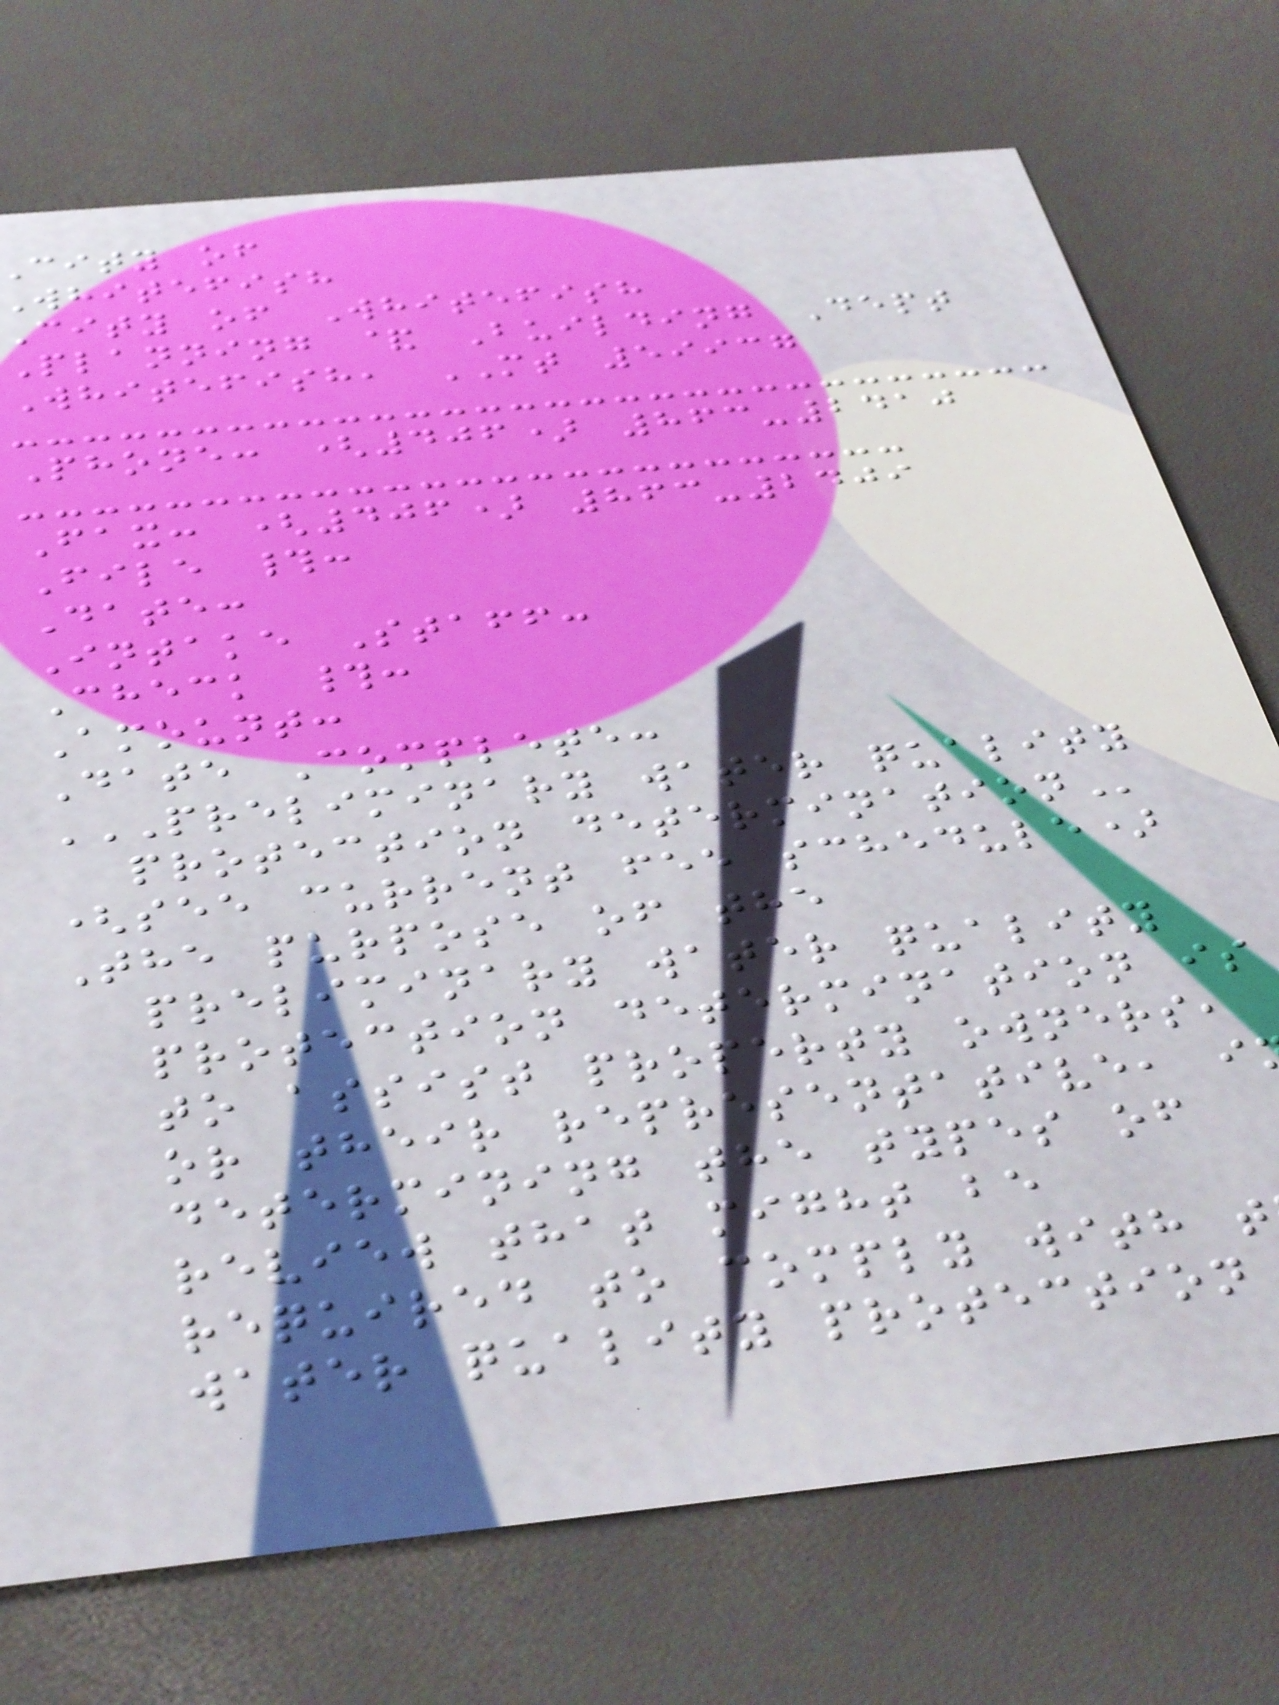city of
whitefish
City of Whitefish
Planning & Building Dept
Whitefish, MT 59937
Phone: (406) 863-2410
Fax: (406) 863-2409
File #:
Date:
Intake Staff:
Check #:
Amount:
Date Complete:
PRELIMINARY WATER QUALITY
protection
(see current fee schedule)
The purpose of the
preliminary water quality
protection determination is
to assist property owners,
or their representative, i
determining the types of
review that might be
required to comply with t
water quality protection
